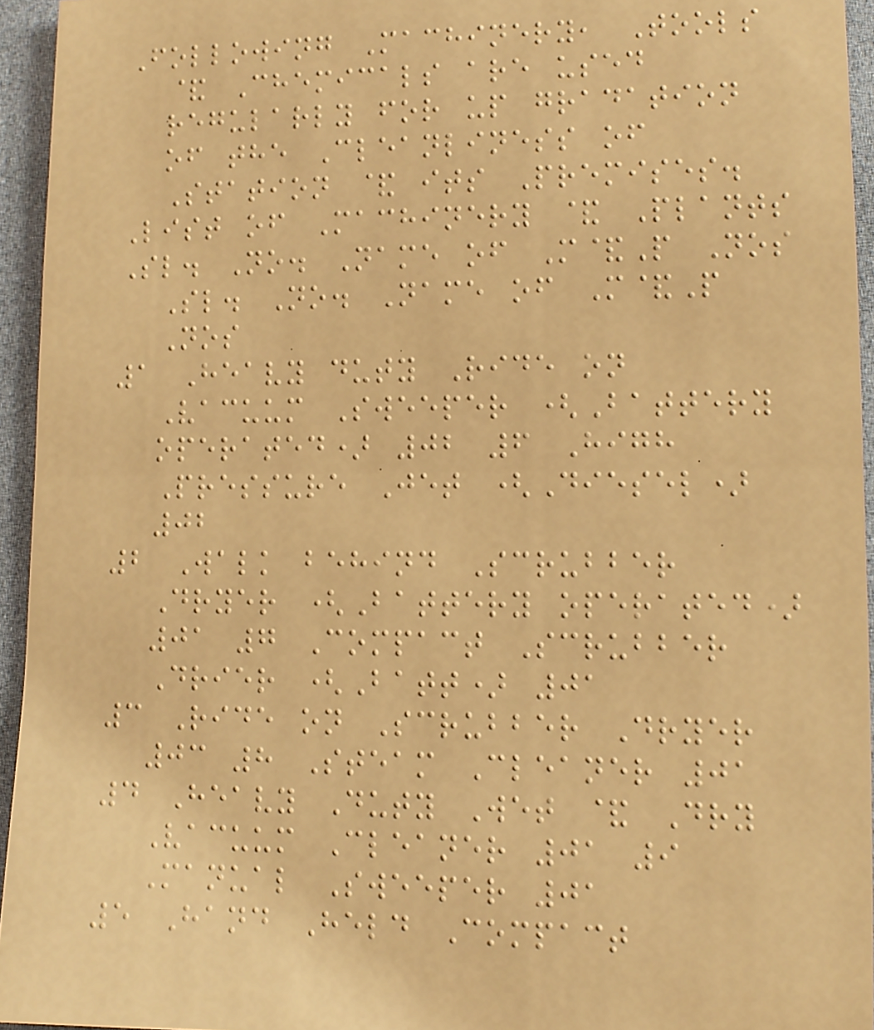Following Machinery, Tools
& Chemicals are used
regularly for up gradation
of the Cleanliness of
Station & its Premises.
List of Machinery & Plants
Sl. No. Name of M&P Nos
Sl. No. Name of M&P
Nos
1 Heavy duty Ride on
Vacuum Sweeper (Battery
operated) 02 6 High
Pressure Jet (Diesel)
02
2 Walk behind Scrubber
Dryer (Battery operated)
01 7 Compact Scrubber
Drier (Batt) 01
3 Ride on Scrubber Dryer
03 8 Steam Cleaner 01
4 Heavy Duty Wet & Dry
Vacuum Cleaner 01 9
Manual Sweeper 01
5 Hand Held Compact
